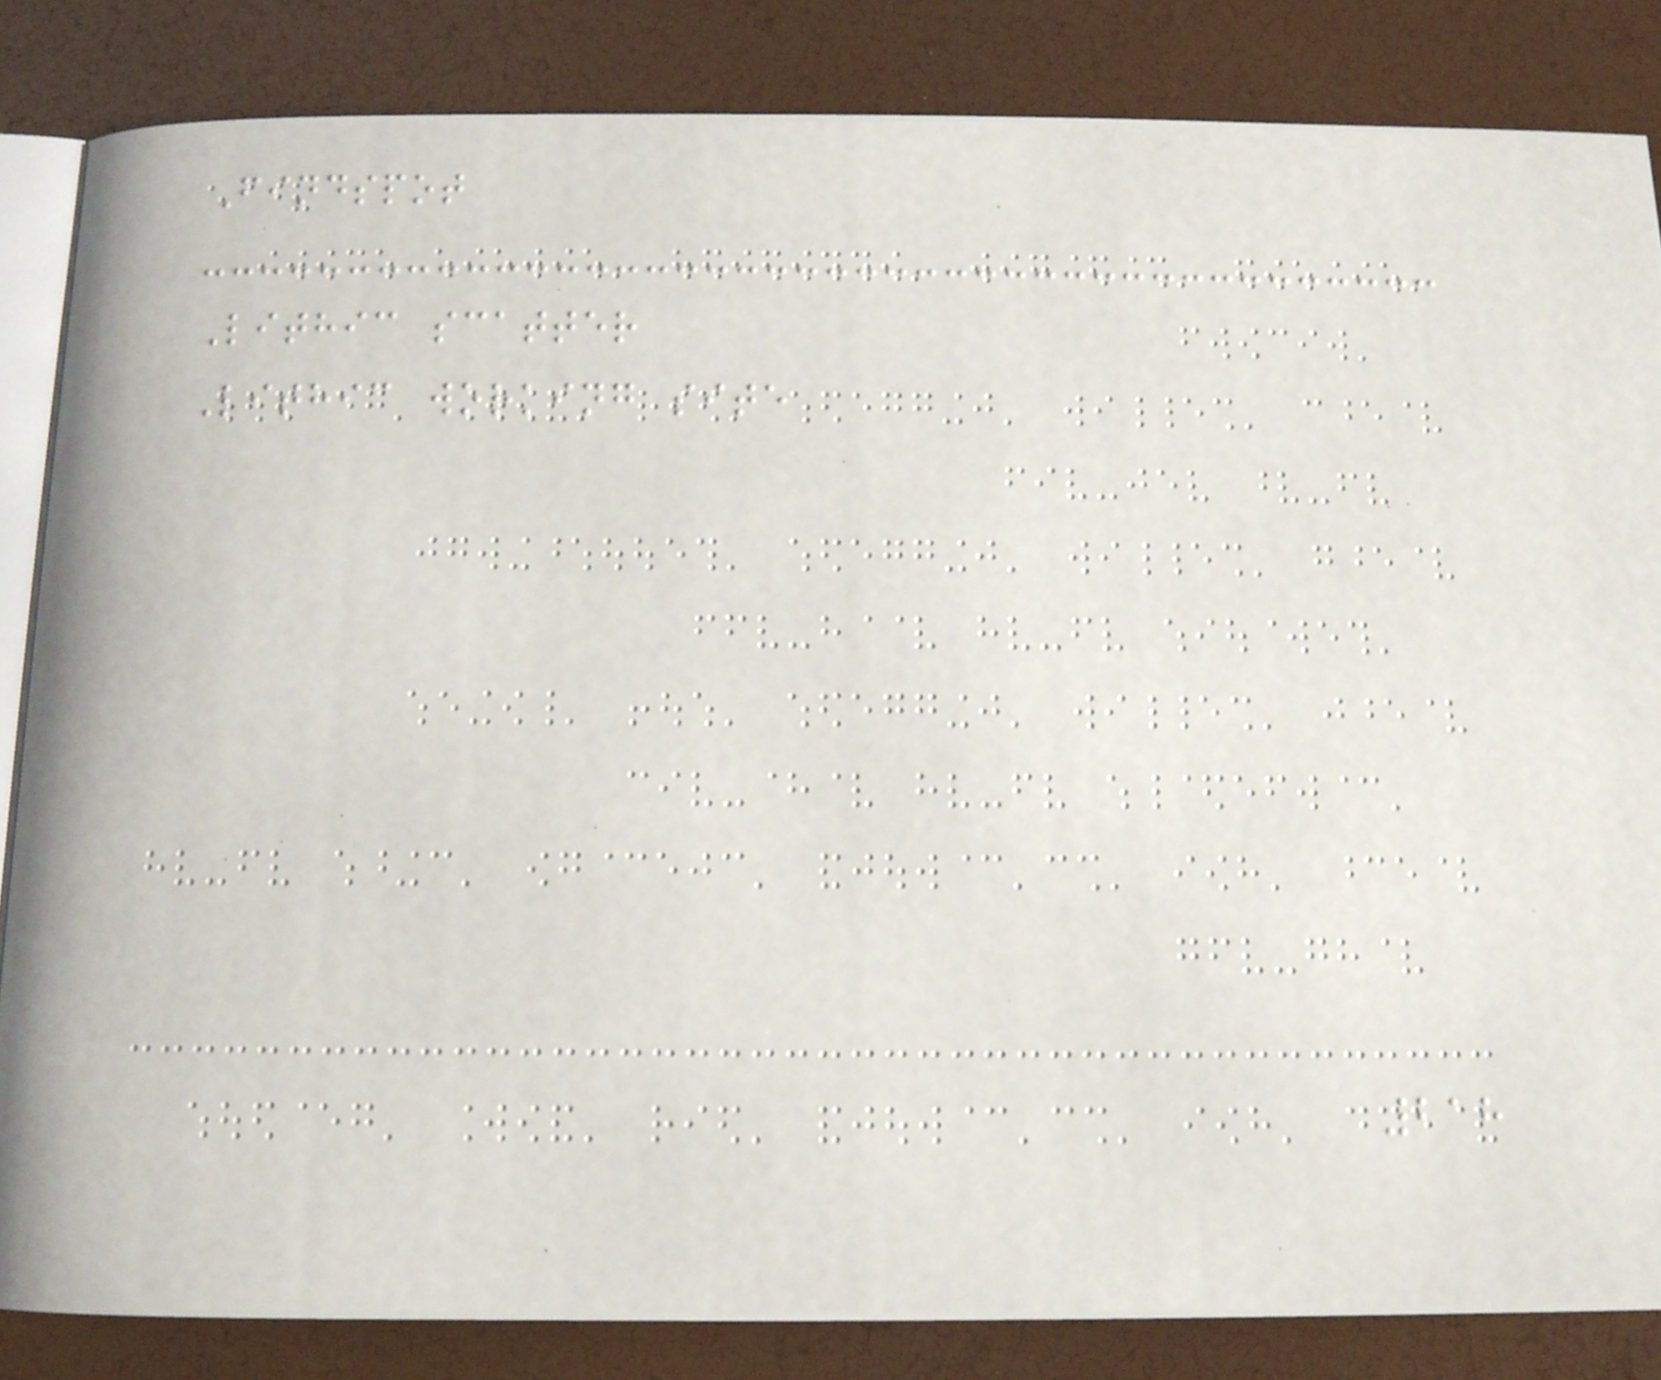Findspot
Lithic scatter
Lithic working site
218
